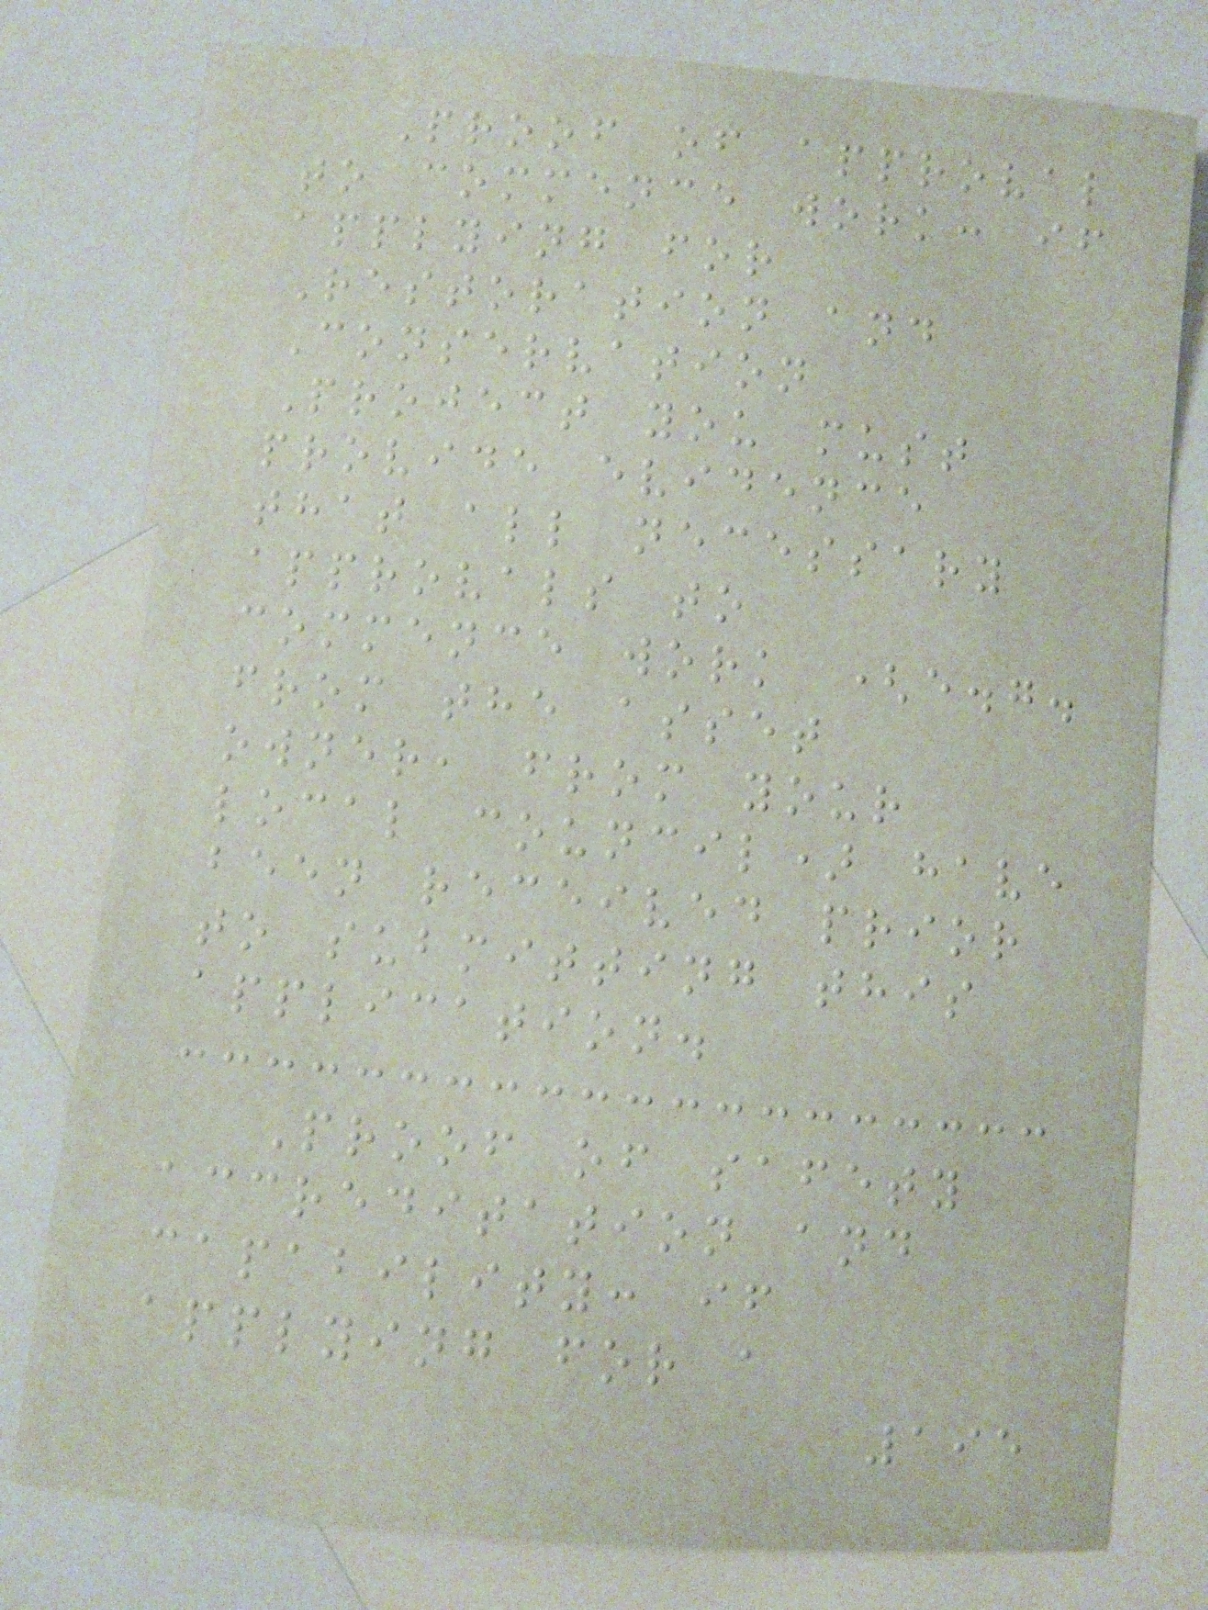Proof of approval
to commence work: if
applying for
Restoration and
Conservation
Project you must
provide evidence
that all necessary
approvals to
commence work (e.g.
from the asset
owner, from your
local council) have
been received prior
to submitting this
application.
Proof of safety
accreditation and
capability: if
applying for a
195
